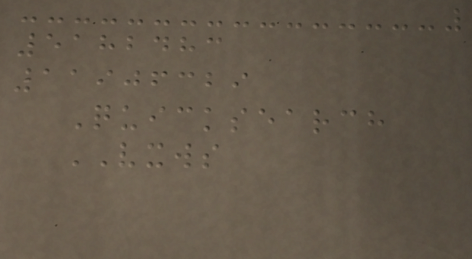5182483
11906329
Quicksearch
VXWS
